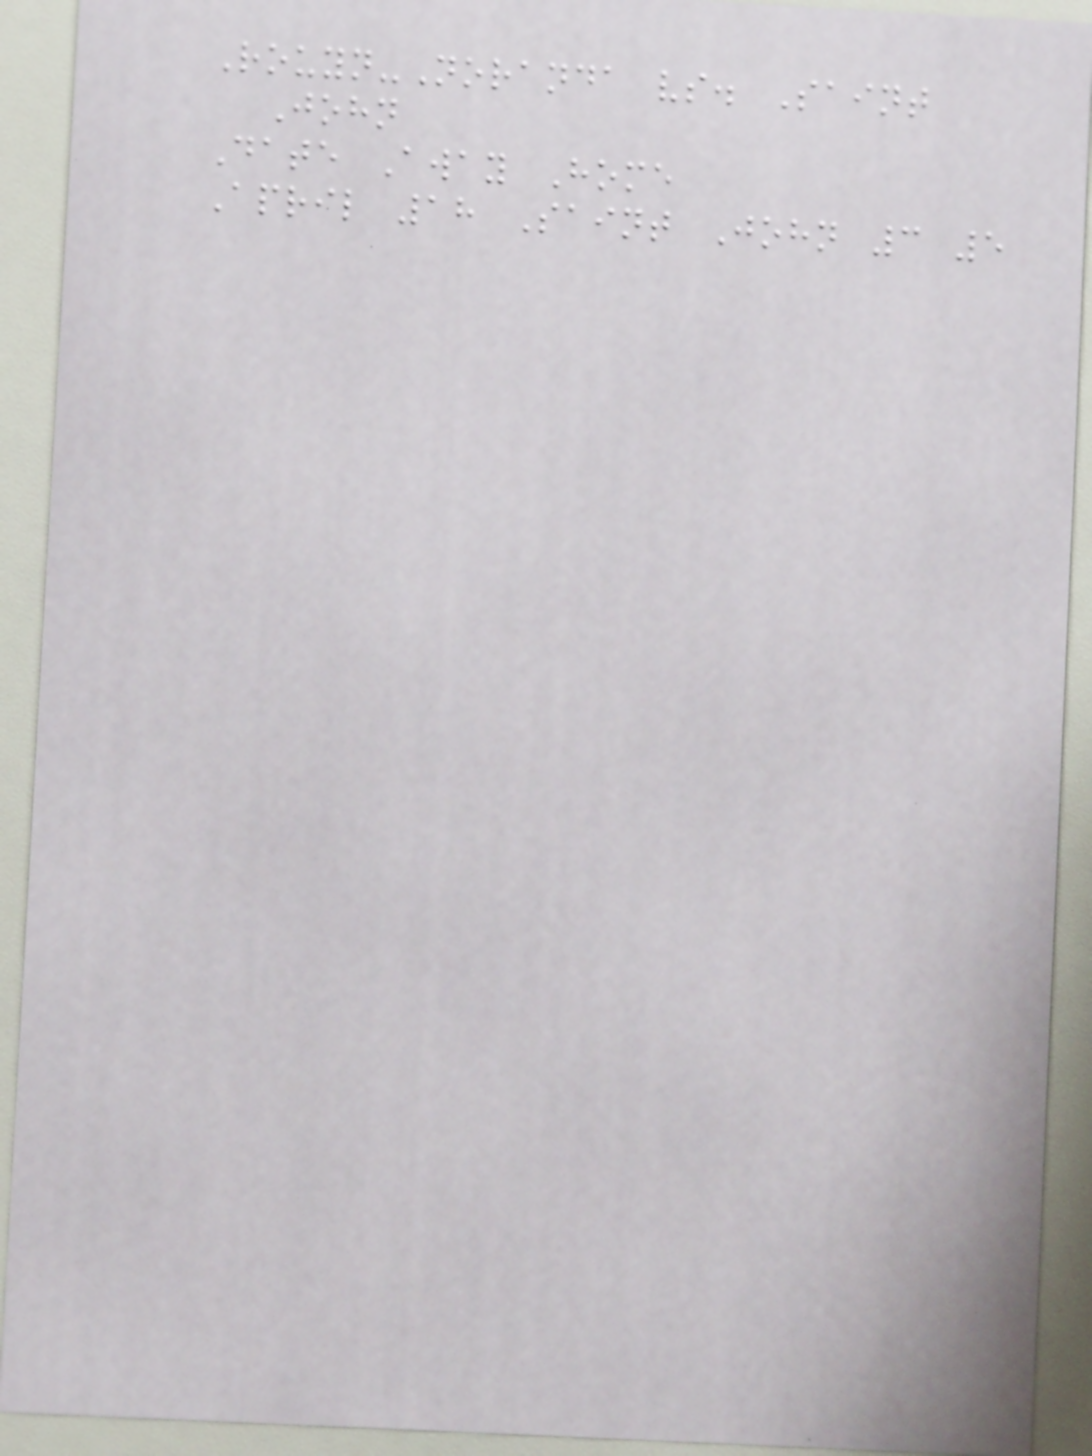Rouyn-Noranda vs. Saint
John
Date Away Home
April 18 Saint John 3 5
